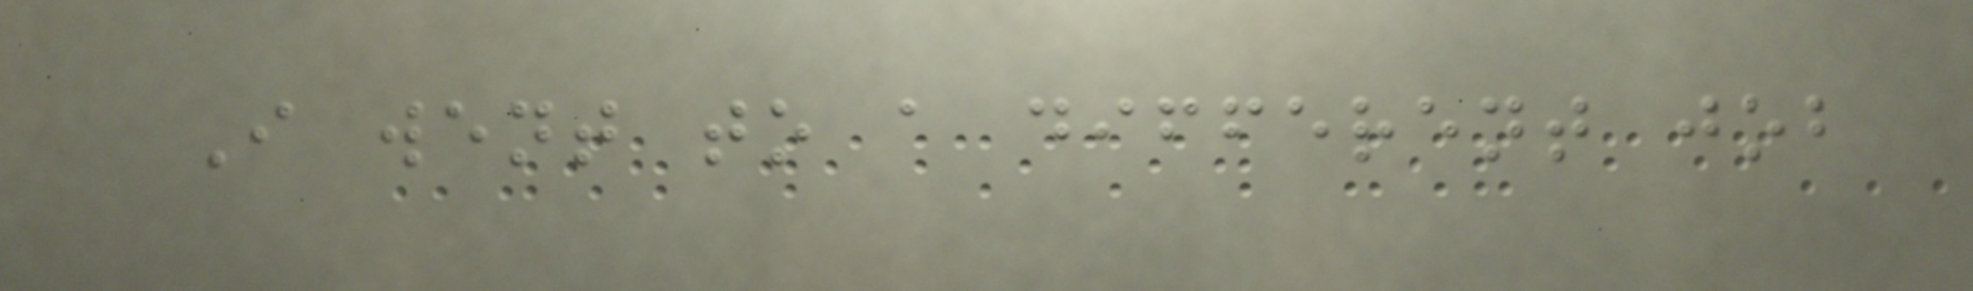I went to a different job
